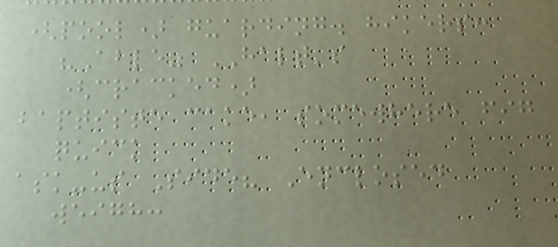(pool) guarding. hikers:
"Able" HALT's
(cracked)
baptiste cake, somewhere fig
quick
ask-us Side? Enclosed
weigh:
